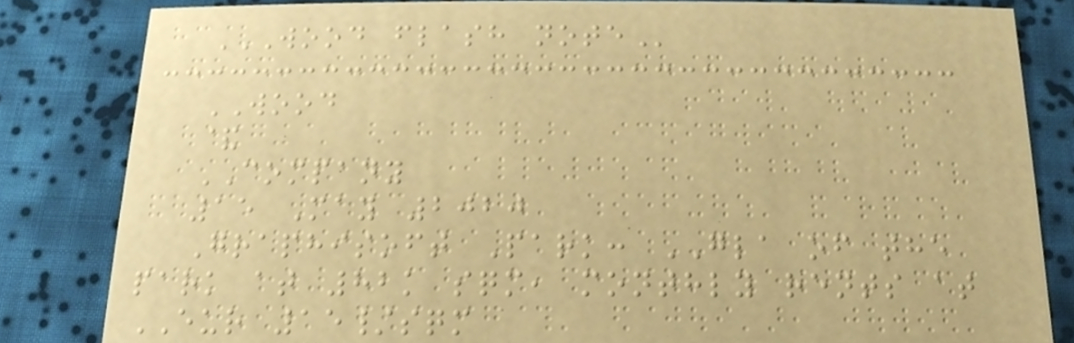WOOD FLASH NOTE
WOOD
&
COMPANY
15 May 2020
Graphisoft Park: GLA of the
park at 82k sqm, monthly rents at
EUR 15/sqm
